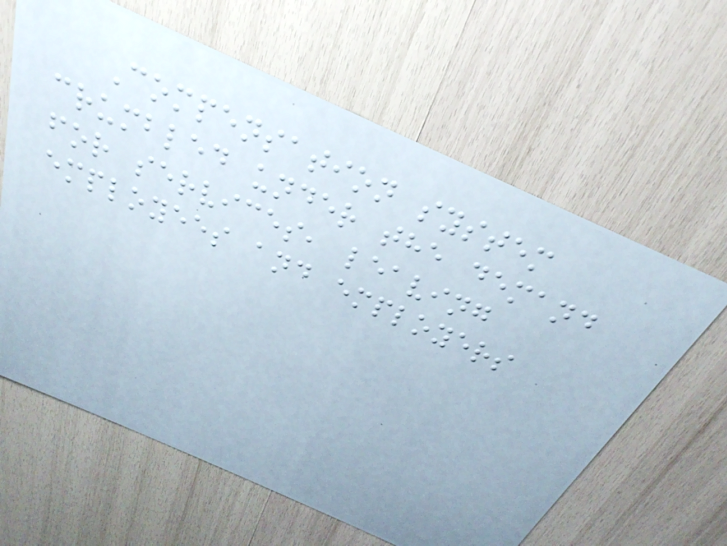Compensation system
crumbled under the demand
for services, leaving
employees and employers
